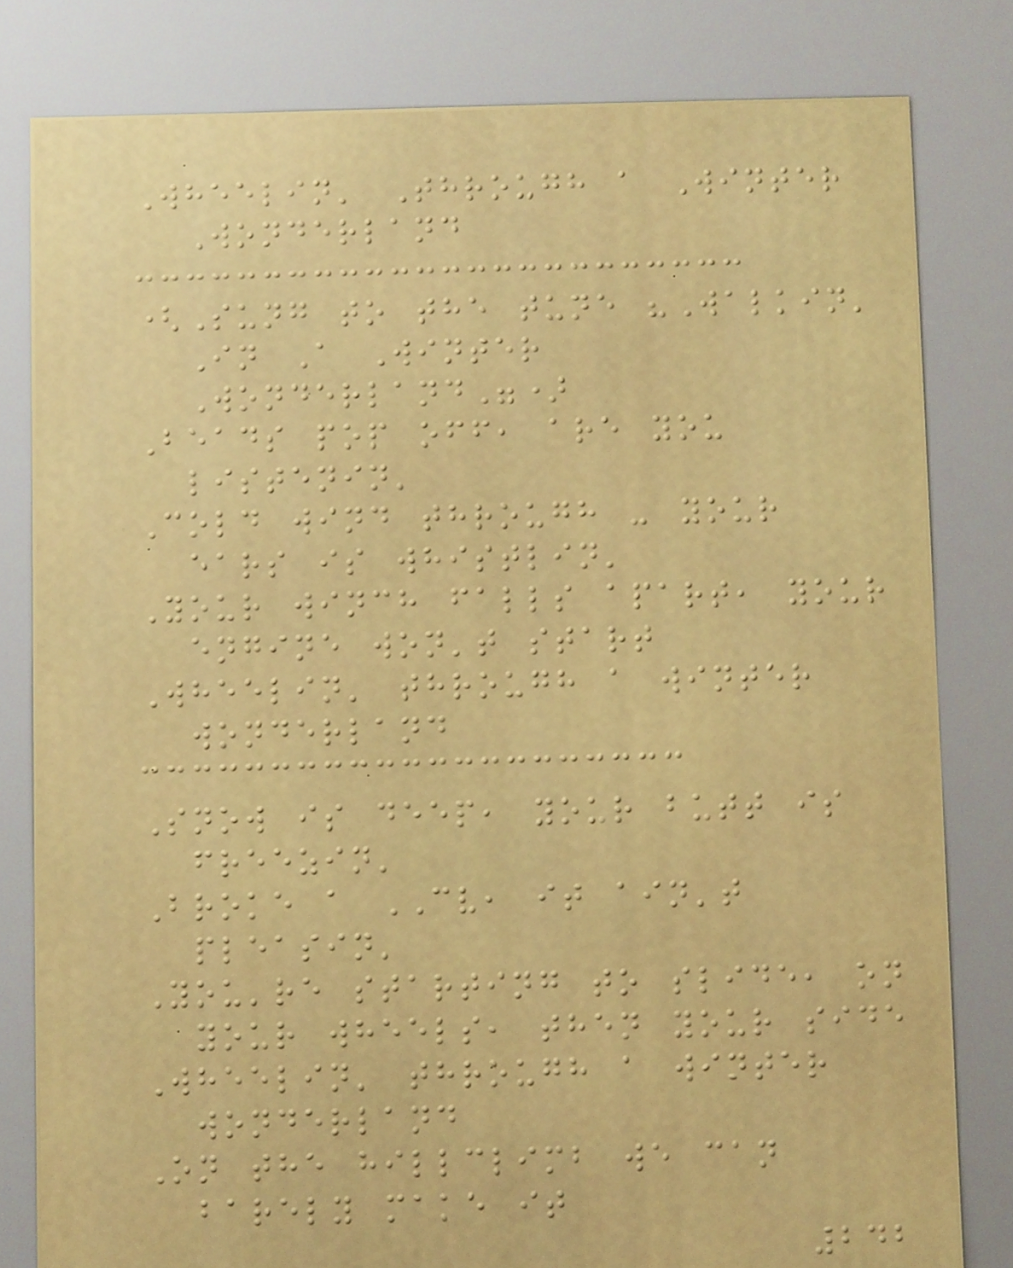Wheelin' Through a Winter
Wonderland
(Sung to the tune "Walkin'
In A Winter
Wonderland")
Beads pop off, are you
listenin'
Cold wind through - your
ears is whistlin'
Your winch falls apart, your
engine won't start
Wheelin' through a winter
wonderland
Snow is deep, your butt is
freezin'
Broke a CV, it ain't
pleasin'
You're starting to slide, on
your wheels, then your side
Wheelin' through a winter
wonderland
On the hillclimb we can
barely make it
242
